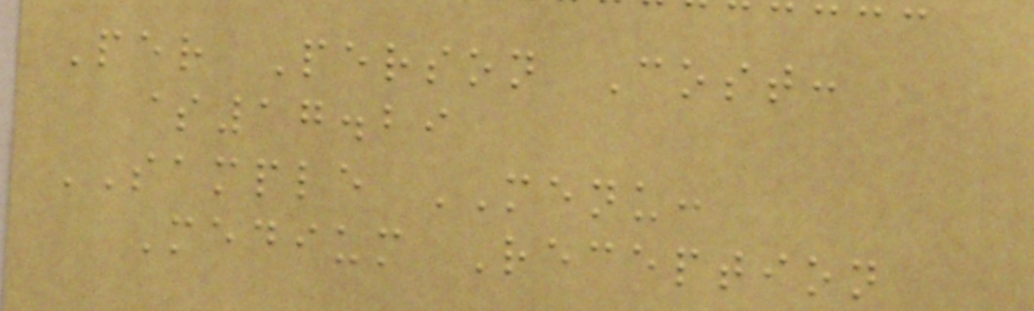Per Person Cost:
$17.29
SAMPLE MENU:
Medium Reception
